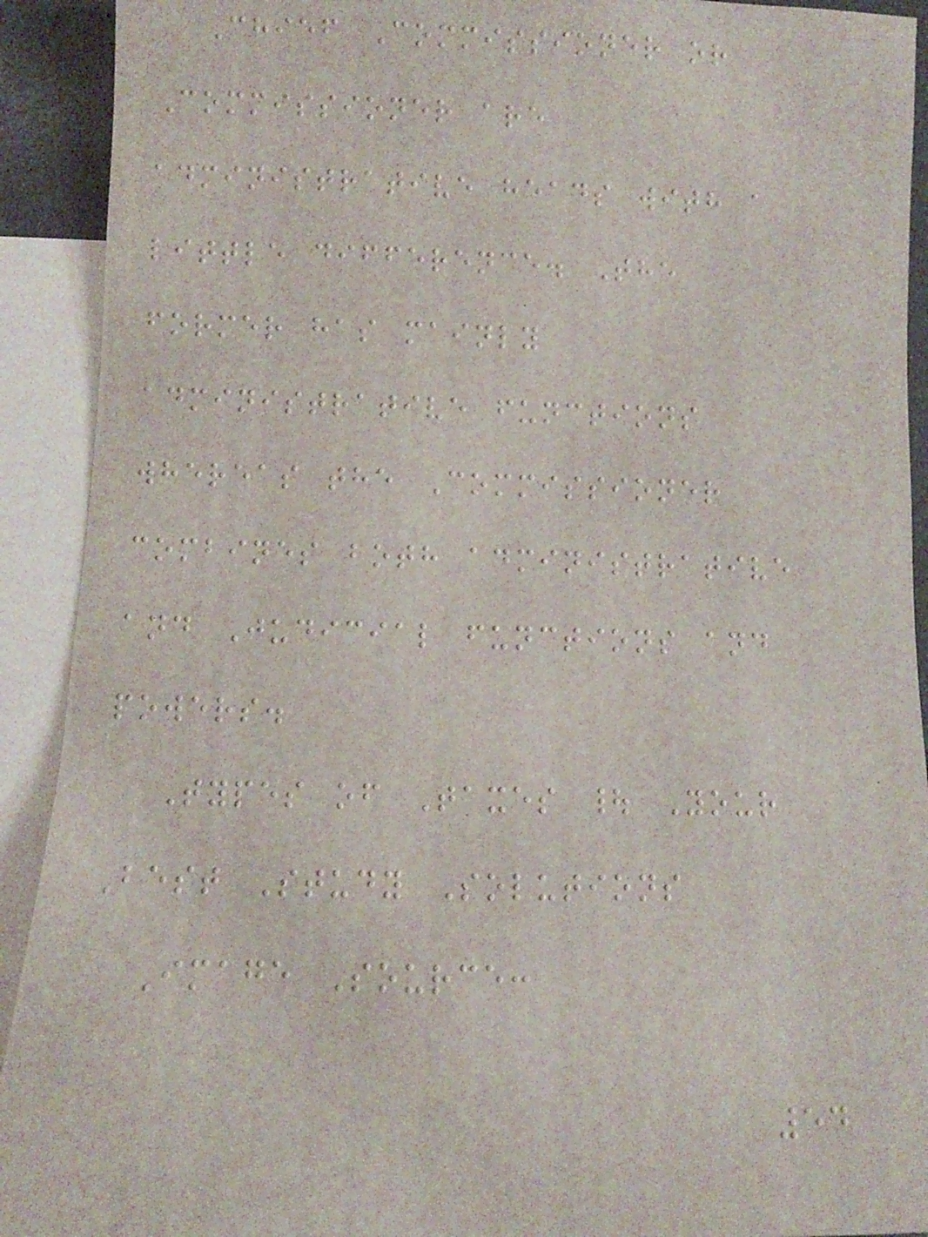Chief Commissioner or
Commissioner are
administrative heads with a
little difference. The
former has mainly
administrative functions
whereas the Commissioner
combines both administrative
and Judicial functions and
powers.
Types of Taxes | Your
Best Study Solutions
Image Source:
54
